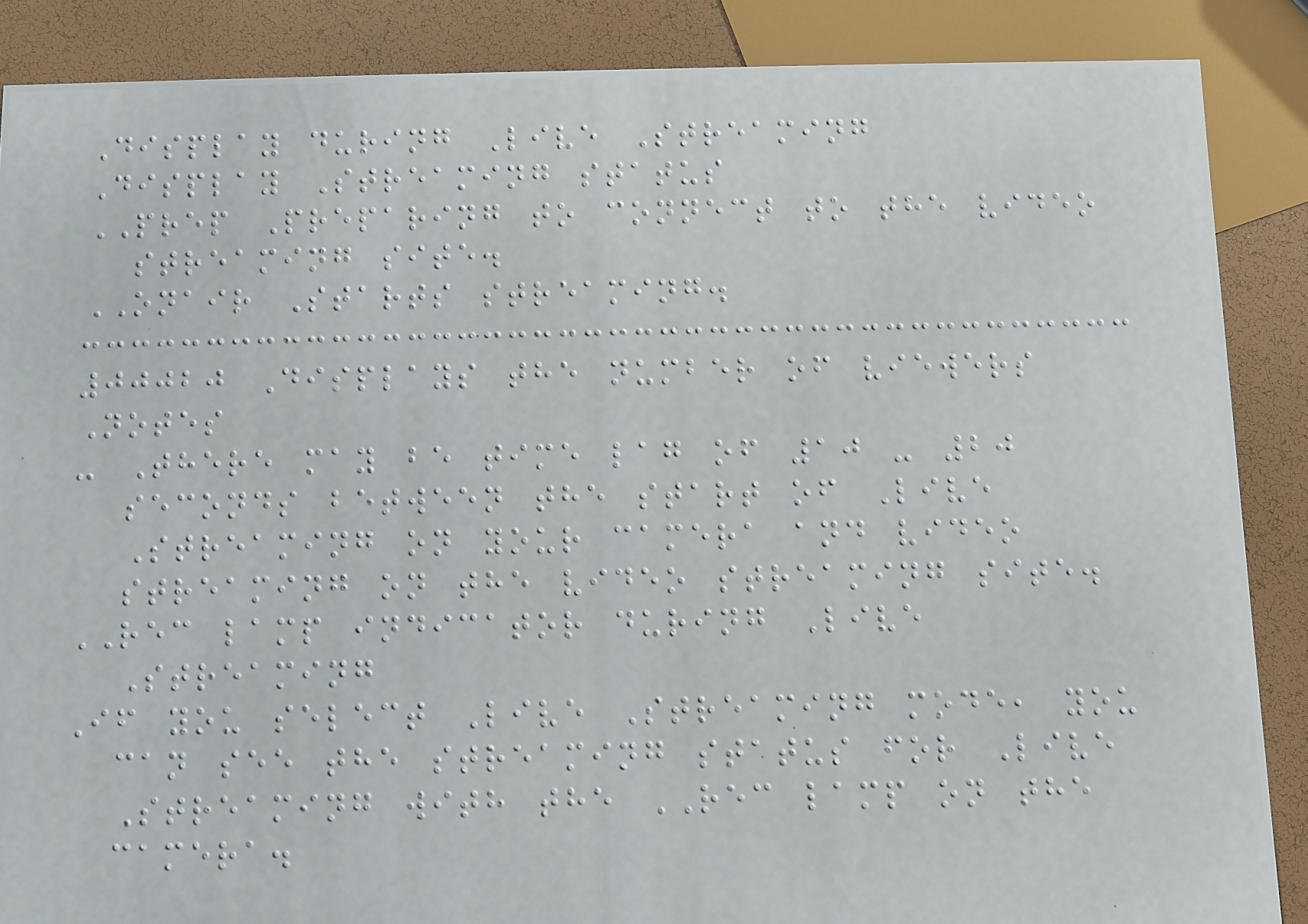Display during Live Streaming
Display Streaming status
PREP Preparing to connect to the video
streaming site.
ONAIR Starts streaming.
00020 Displays the number of viewers
Notes
- There may be time lag of 10 - 20
seconds between the start of Live
Streaming on your camera and video
streaming on the video streaming site.
REC lamp indicator during Live
Streaming
If you select Live Streaming mode, you
can see the streaming status for Live
Streaming with the REC lamp on the
camera.
